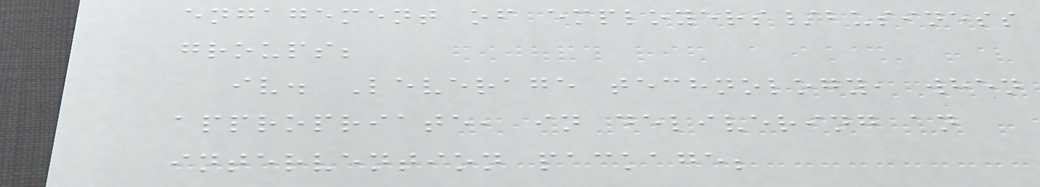engagement of employers/business
groups;
iv. Leverage technology, when
appropriate, in delivering an
intervention package;
